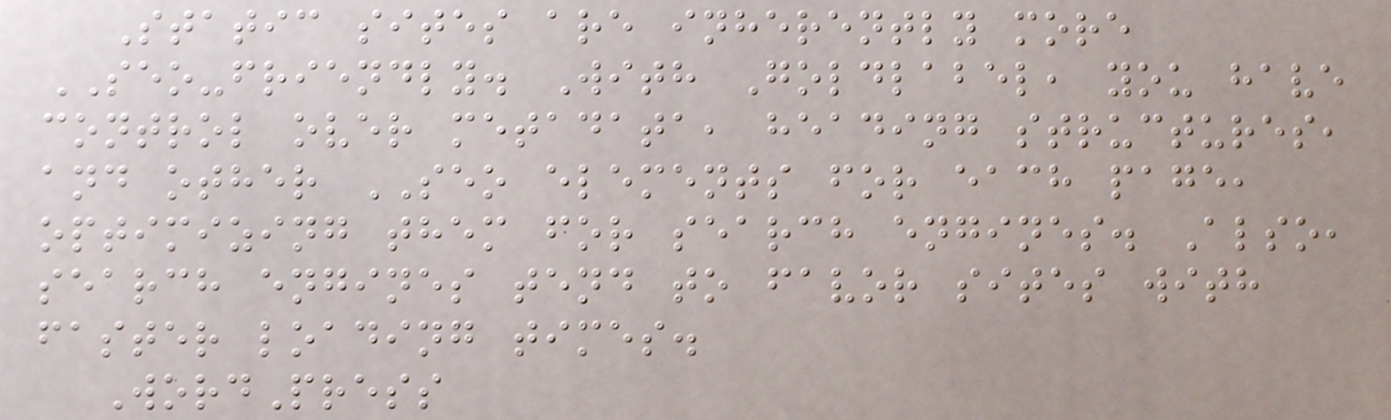Static sites are inherently more
SEO-friendly. With Goldlabel, you have
control over metadata, heading structures,
and other SEO elements for each page,
optimizing them for search engines. Also,
search engines tend to favor sites with
faster loading times.
WordPress
